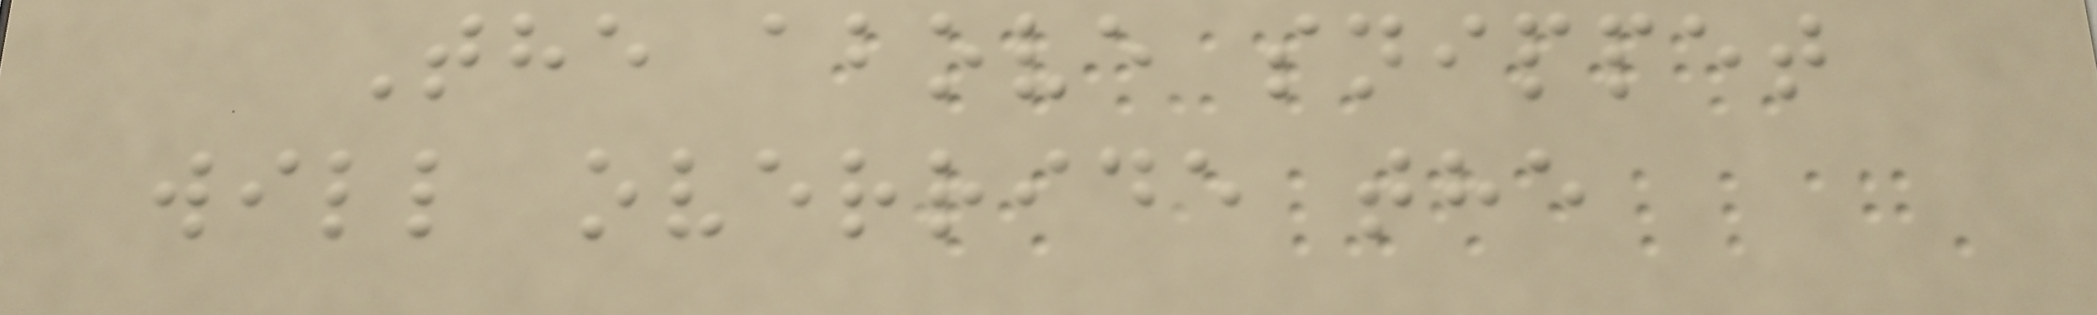The above snippet
will override the
